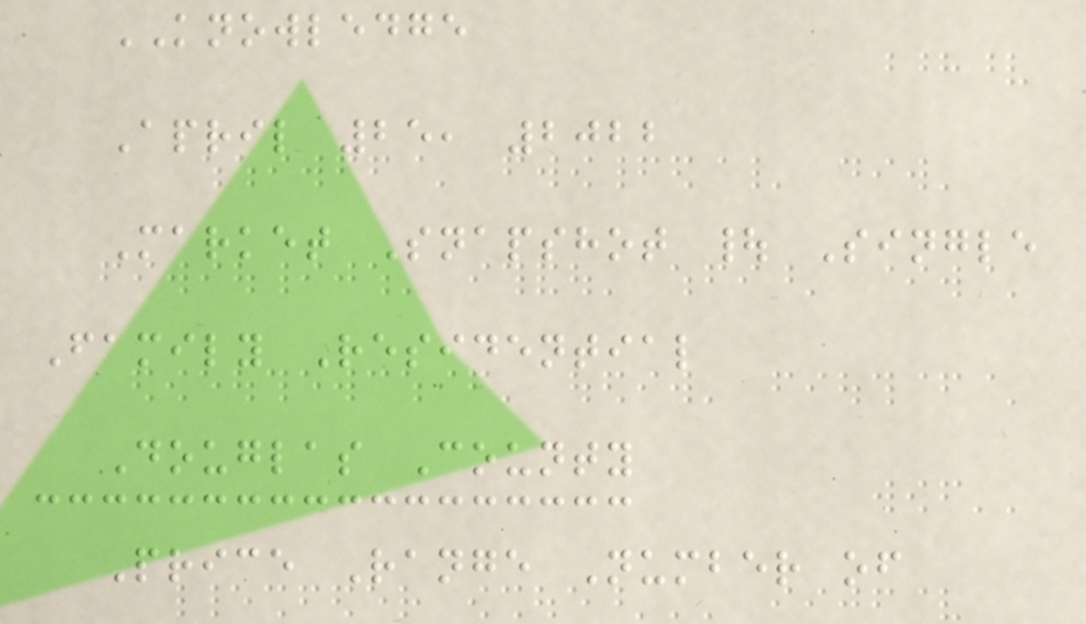KNOWLEDGE
April 25, 2022
Market Snapshot | Single
Family Residential
Douglas County
Price Range Number of
